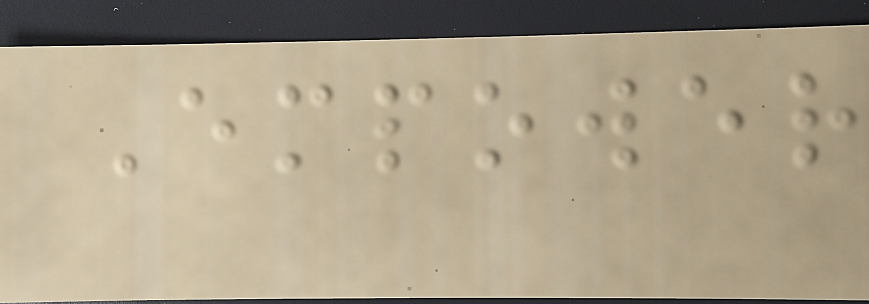Empower
